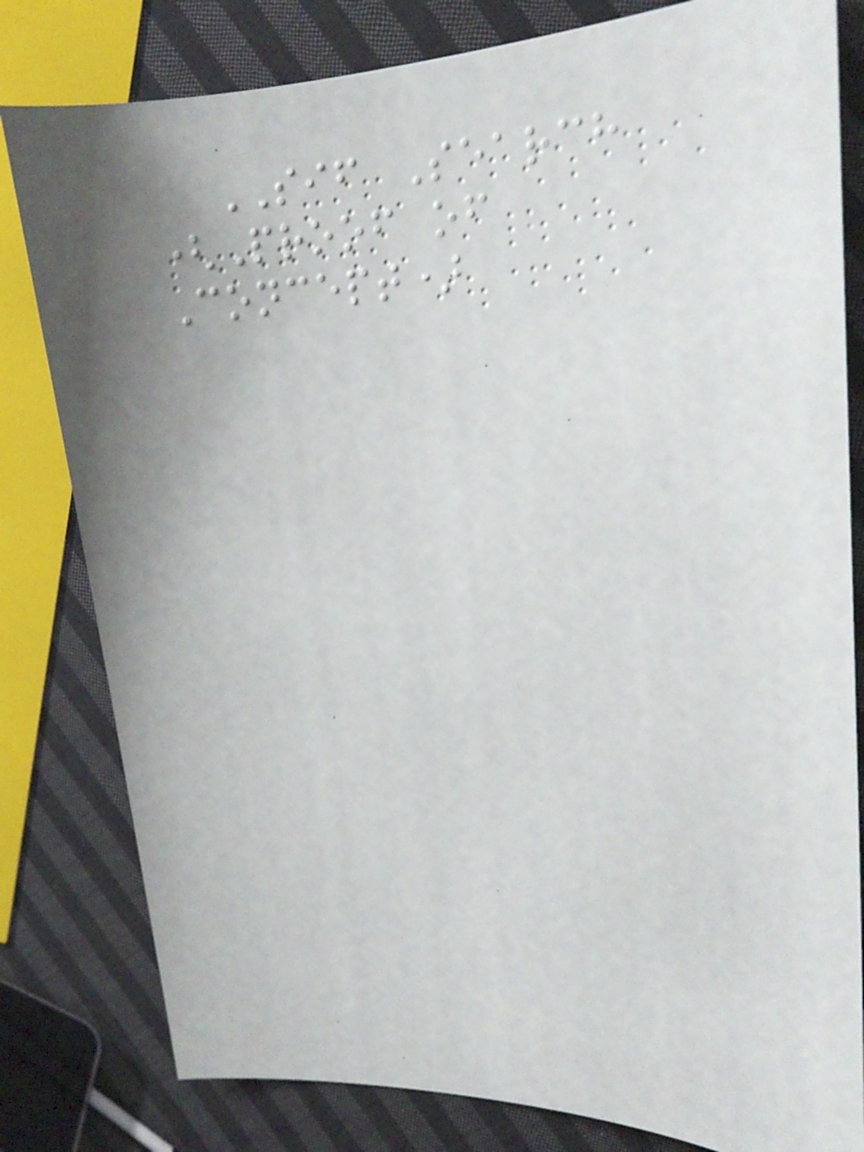SIF Search
(Proof of
Concept)
